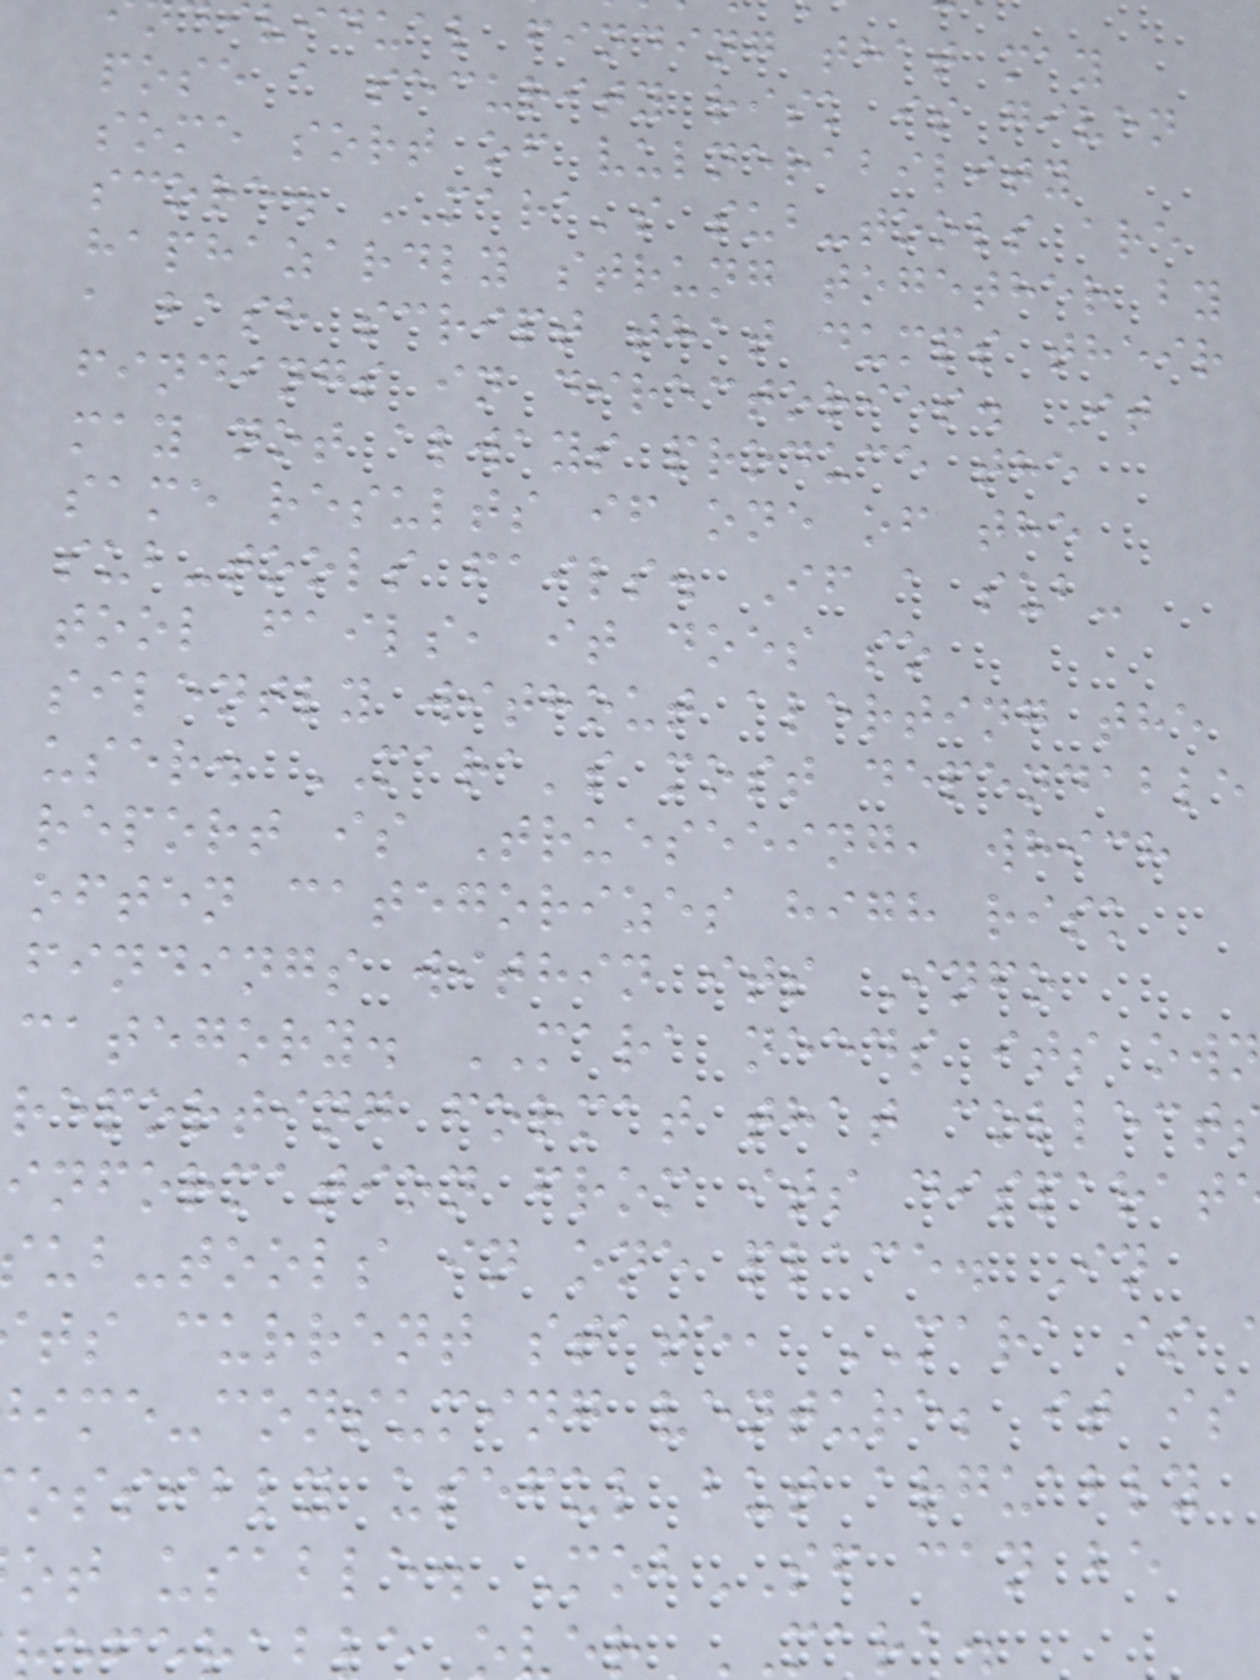vidual finding that may
pose a security risk is given
some sort of vulnerability
score. MARA's sub-tools are
haphazardly strung together by
a bash script that dumps their
findings in directories. It
may not always produce the
same results if one of the
sub-tools fails. If a sub-
tool fails, it does so
silently without alerting the
user. MARA's most dependable
report is Trueseeing, which
often categorizes high risk
findings within its Info
category. MARA needs its own
reporting format that collect
information from its disparat
ub-tools in one place. In
ts current state, MARA is
ime-consuming venture; it is
ossibly useful but arguably
ot usable. MobSF can be
r MARA.
